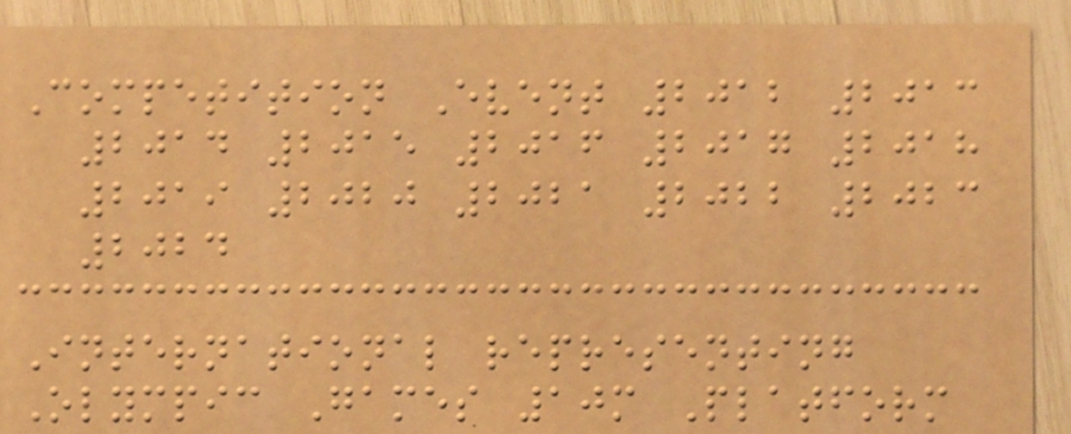Competition Event 2012 2013
2014 2015 2016 2017 2018
2019 2020 2021 2022 2023
2024
International representing
Olympic Games 10m Platform
